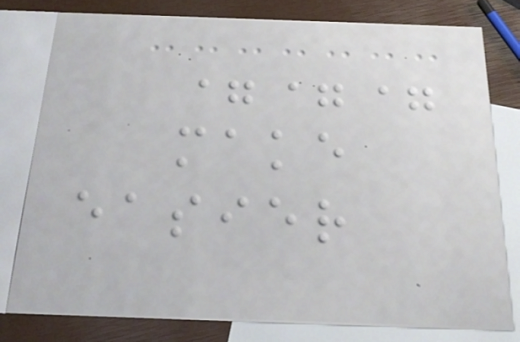===
make
easier
